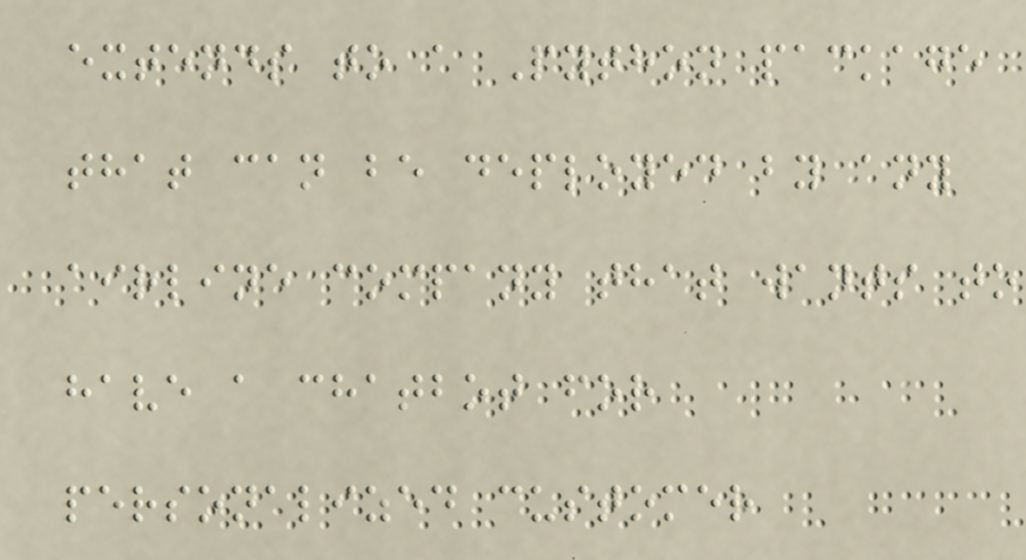extends to a Python package
that can be deployed by any
airline company that wants to
have a chatbot for
personalized customer
